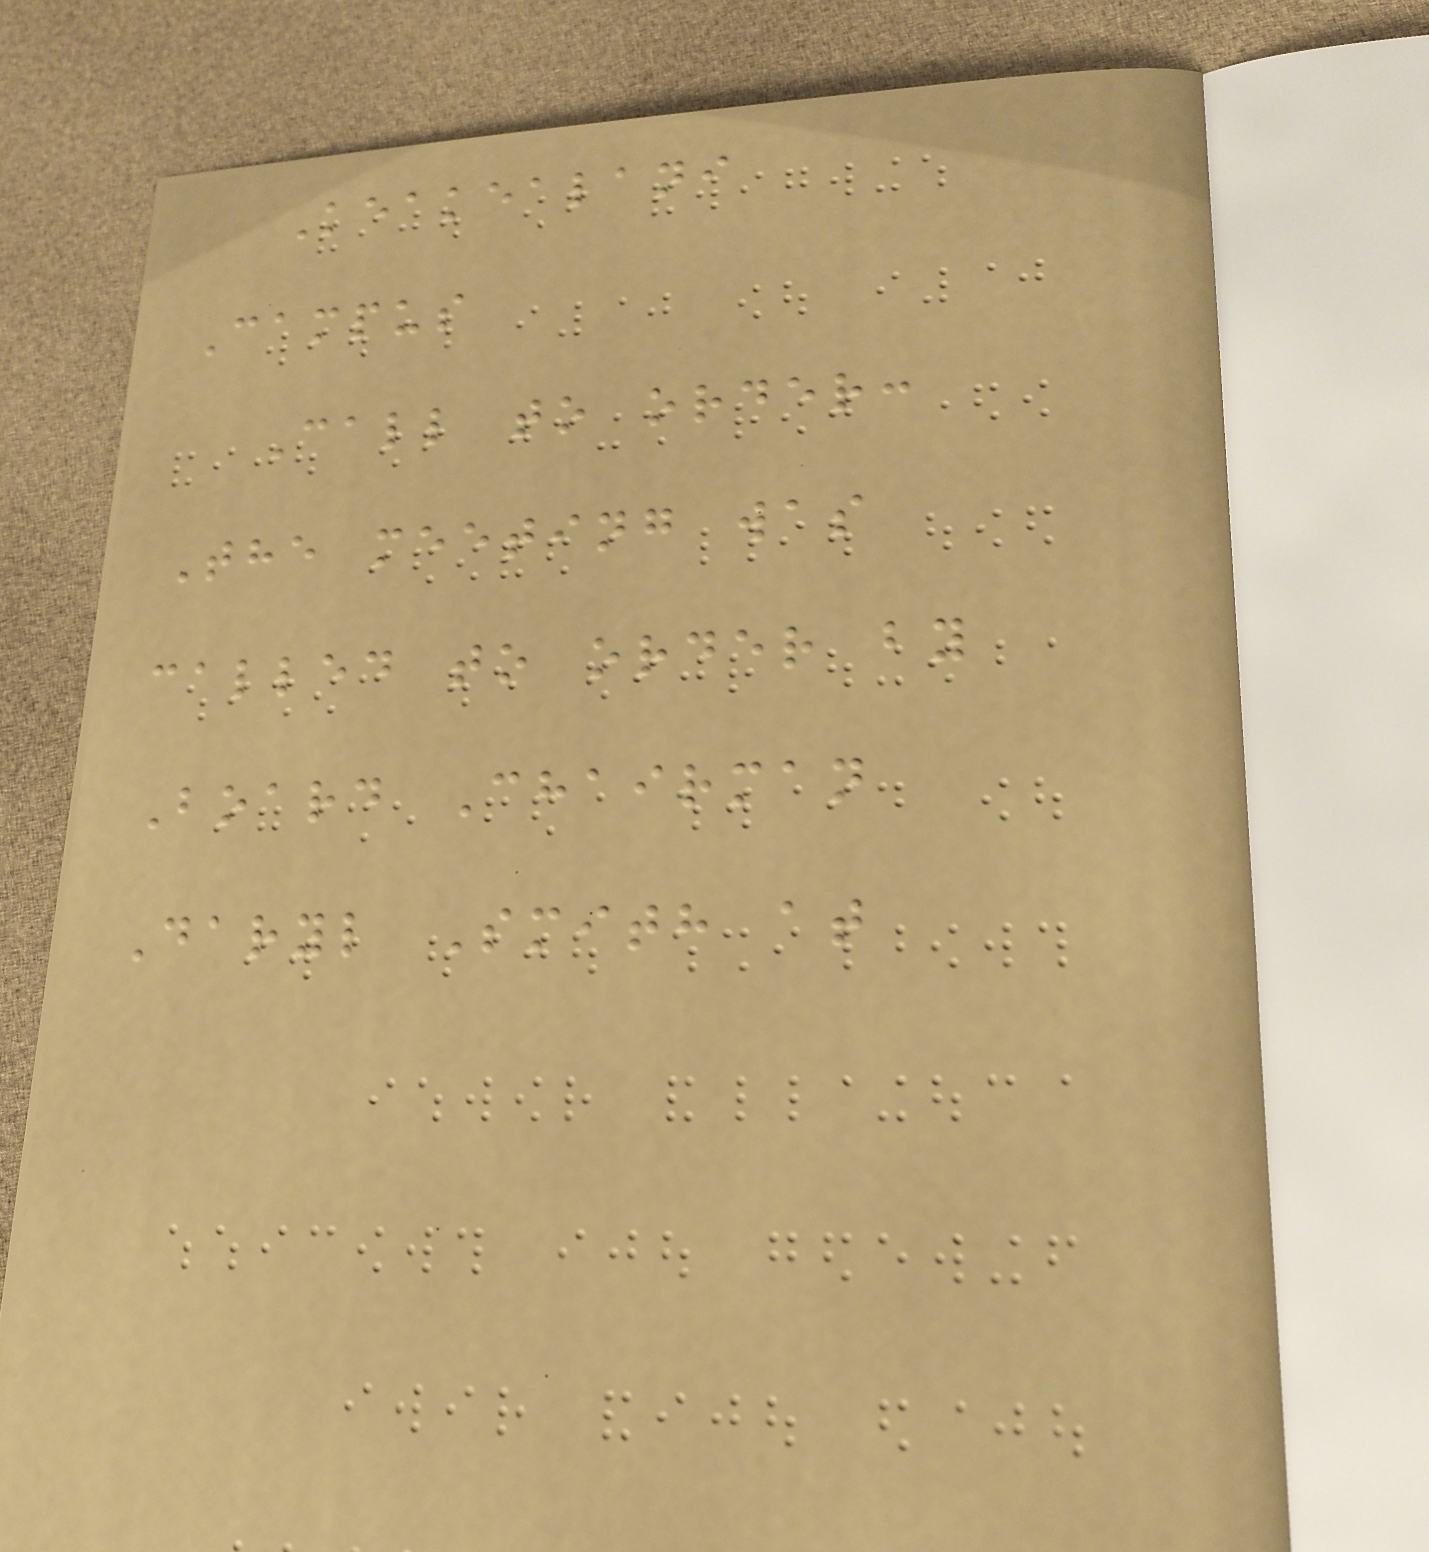Keakealani
Campus
Call to order:
The meeting was
called to order by
Board Chairman
Daryl Smith at
